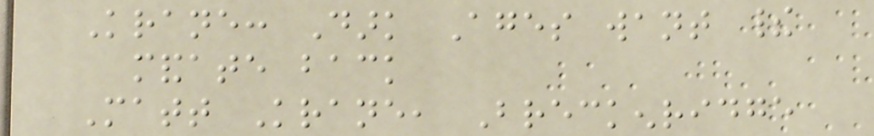Krane: Dark Ages want their
mandate back
Matt Krane, Breckenridge
